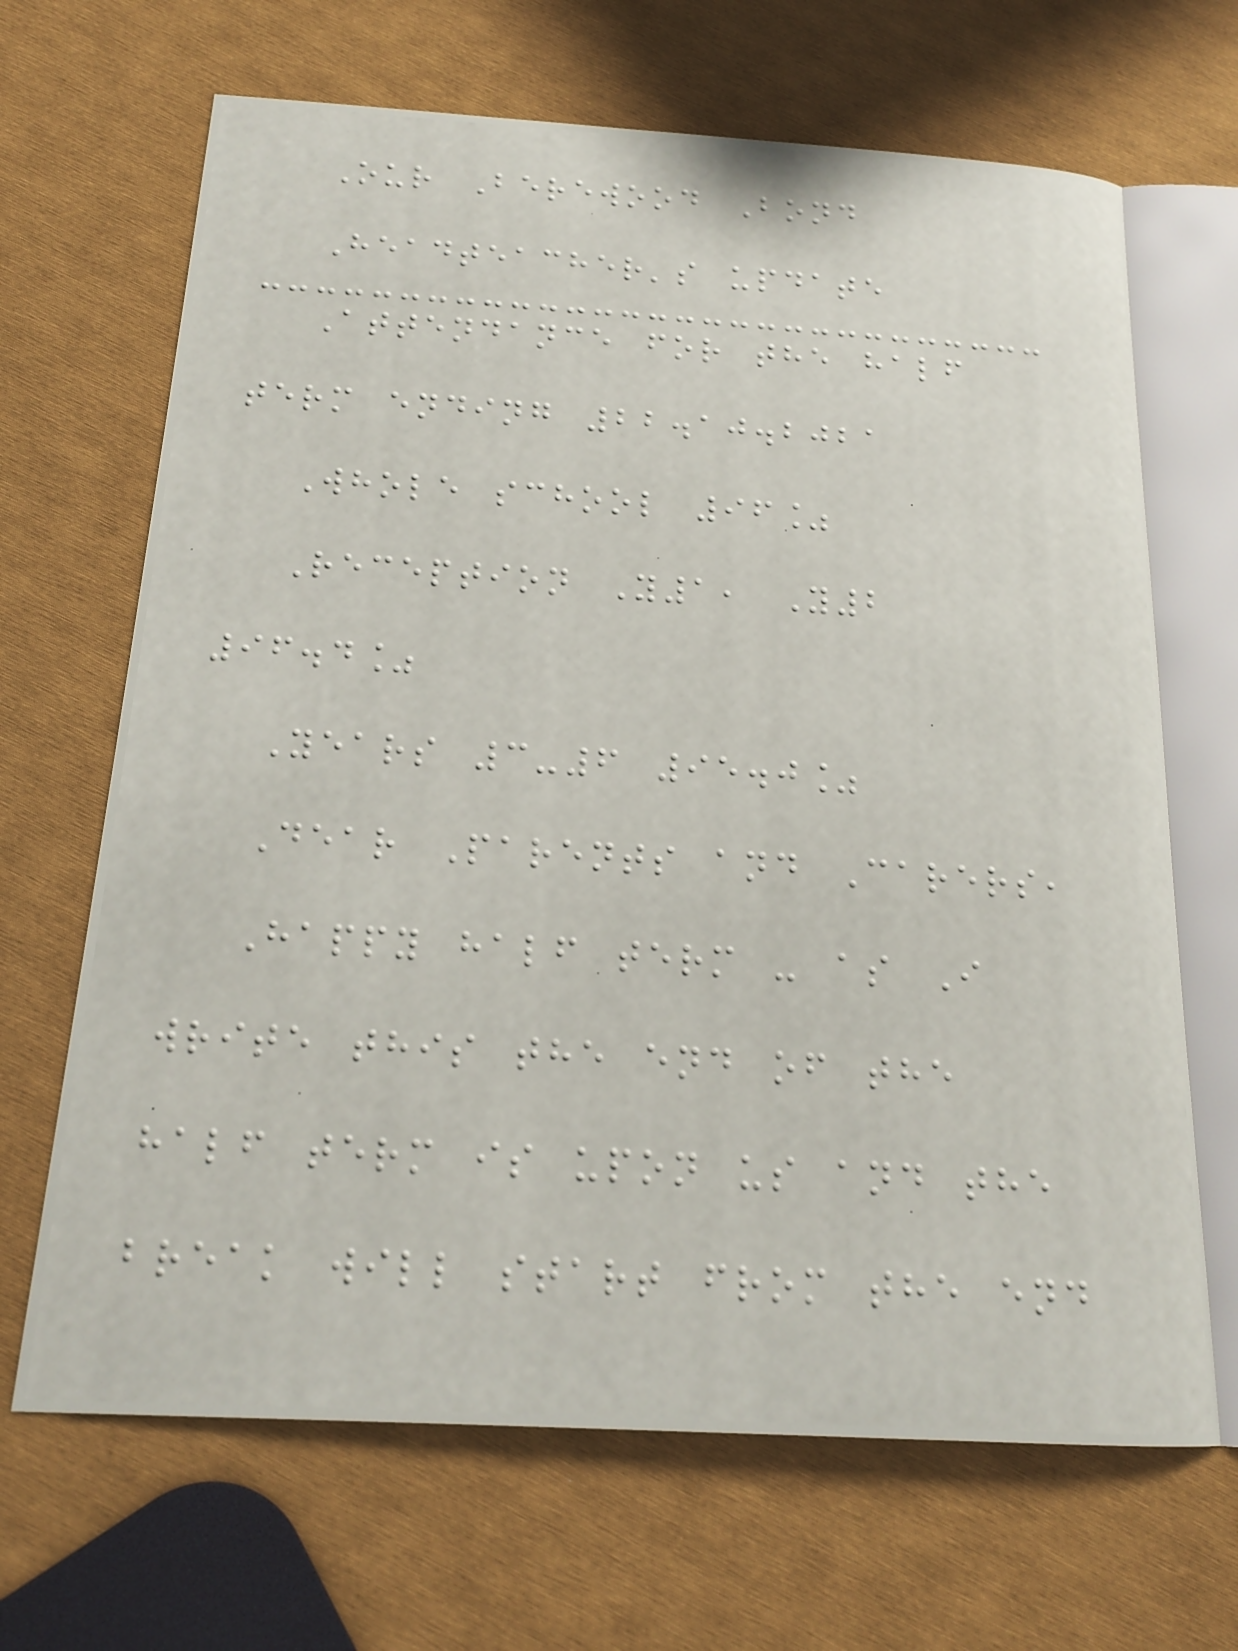Our Berewood Bond
Headteacher's update
Attendance for the half
term ending 22.10.2021
Whole school 96%
Reception Y1, Y2
96.4%
Years 3-6 95.0%
Dear Parents and Carers,
Happy half term - as I
write this the end of the
half term is upon us and the
break will start from the end
